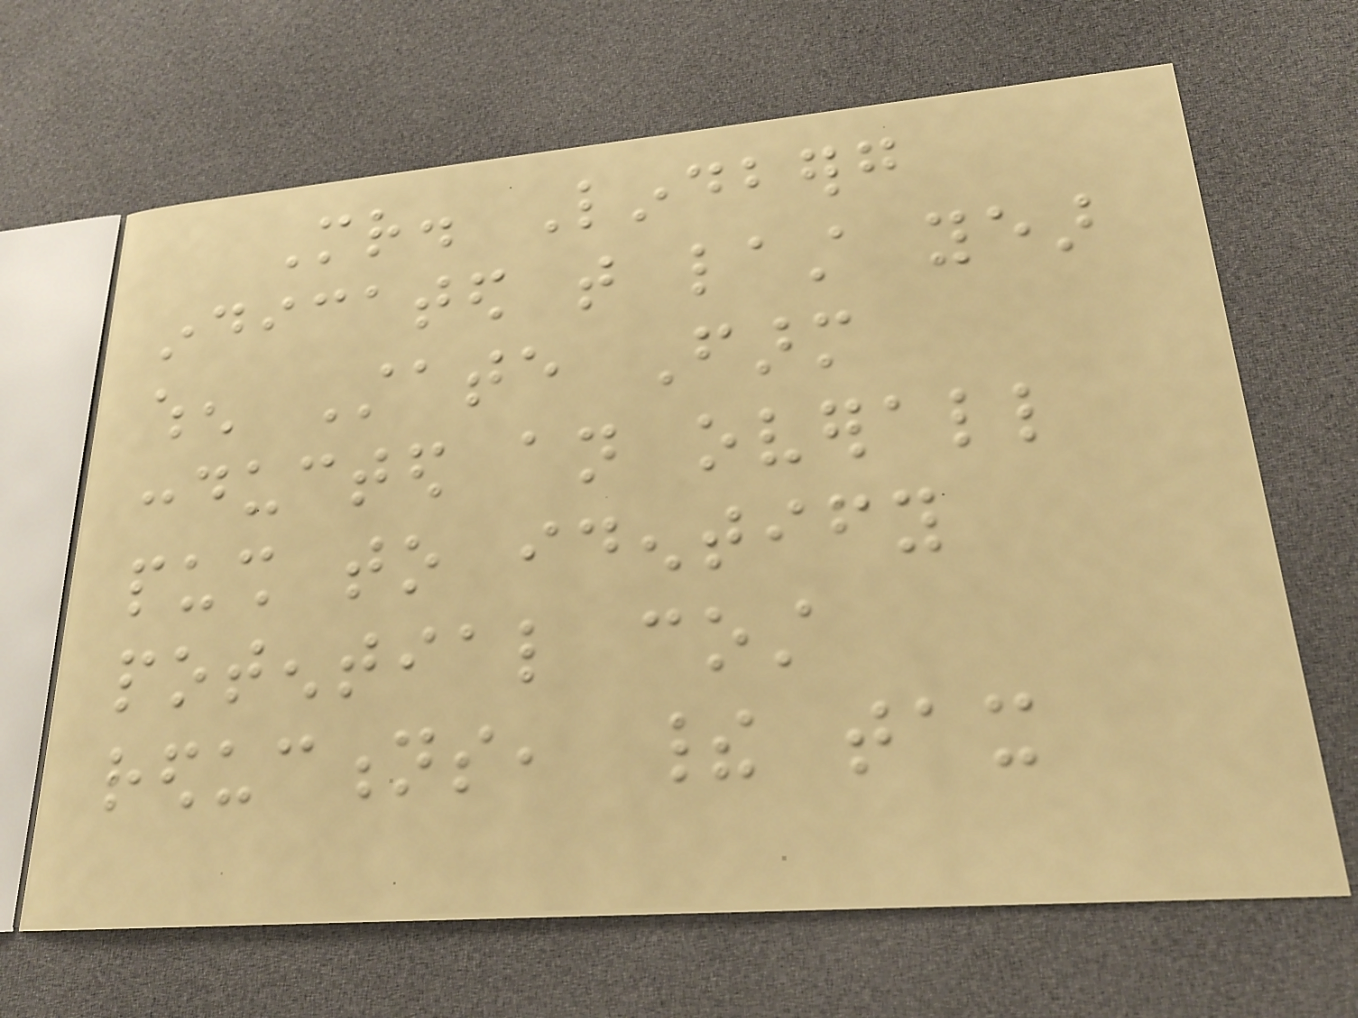Mr. Lindberg
indicated that last year
when State Farm
conducted an overall
push to identify
potential cost
reductions, their tax
